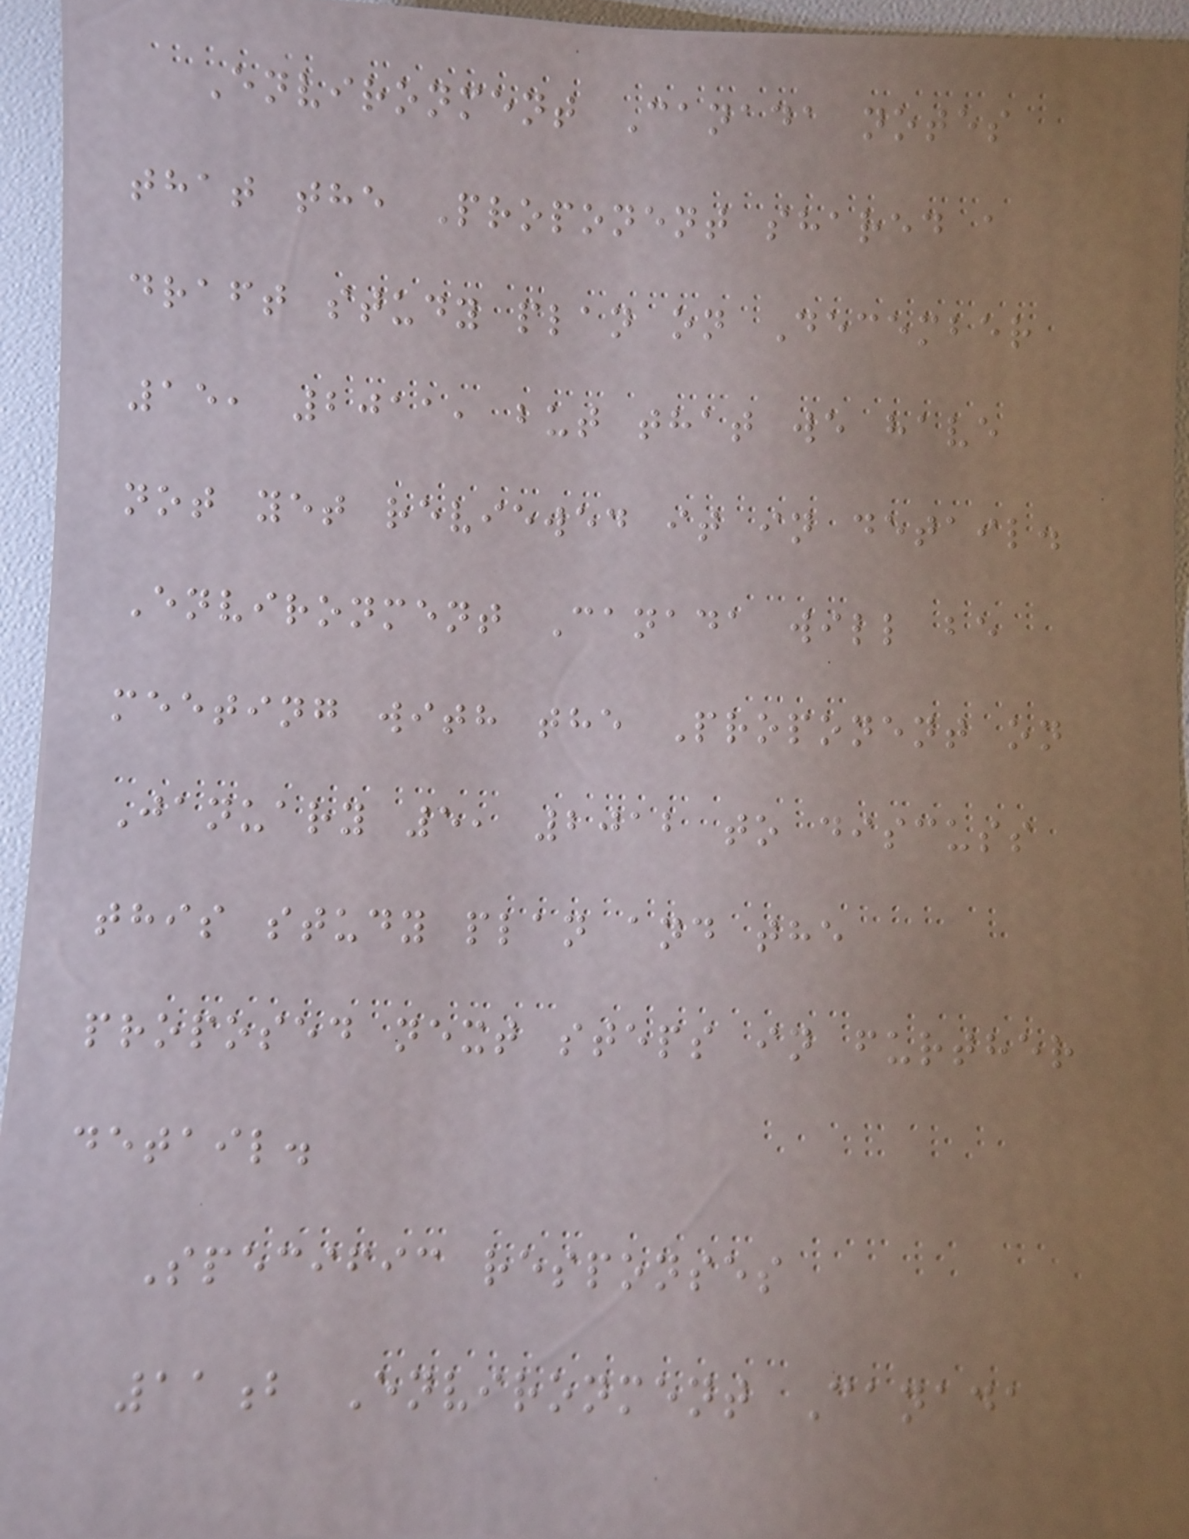Environment Canada notes
that the Proponent shared a
draft study plan on December
15, 2011, but that we have
not yet reviewed it in detail.
Environment Canada will be
meeting with the Proponent on
January 5, 2012 to discuss
this study plan and the
proposed next steps in further
detail.
Specific responses
11b Environment Canada
